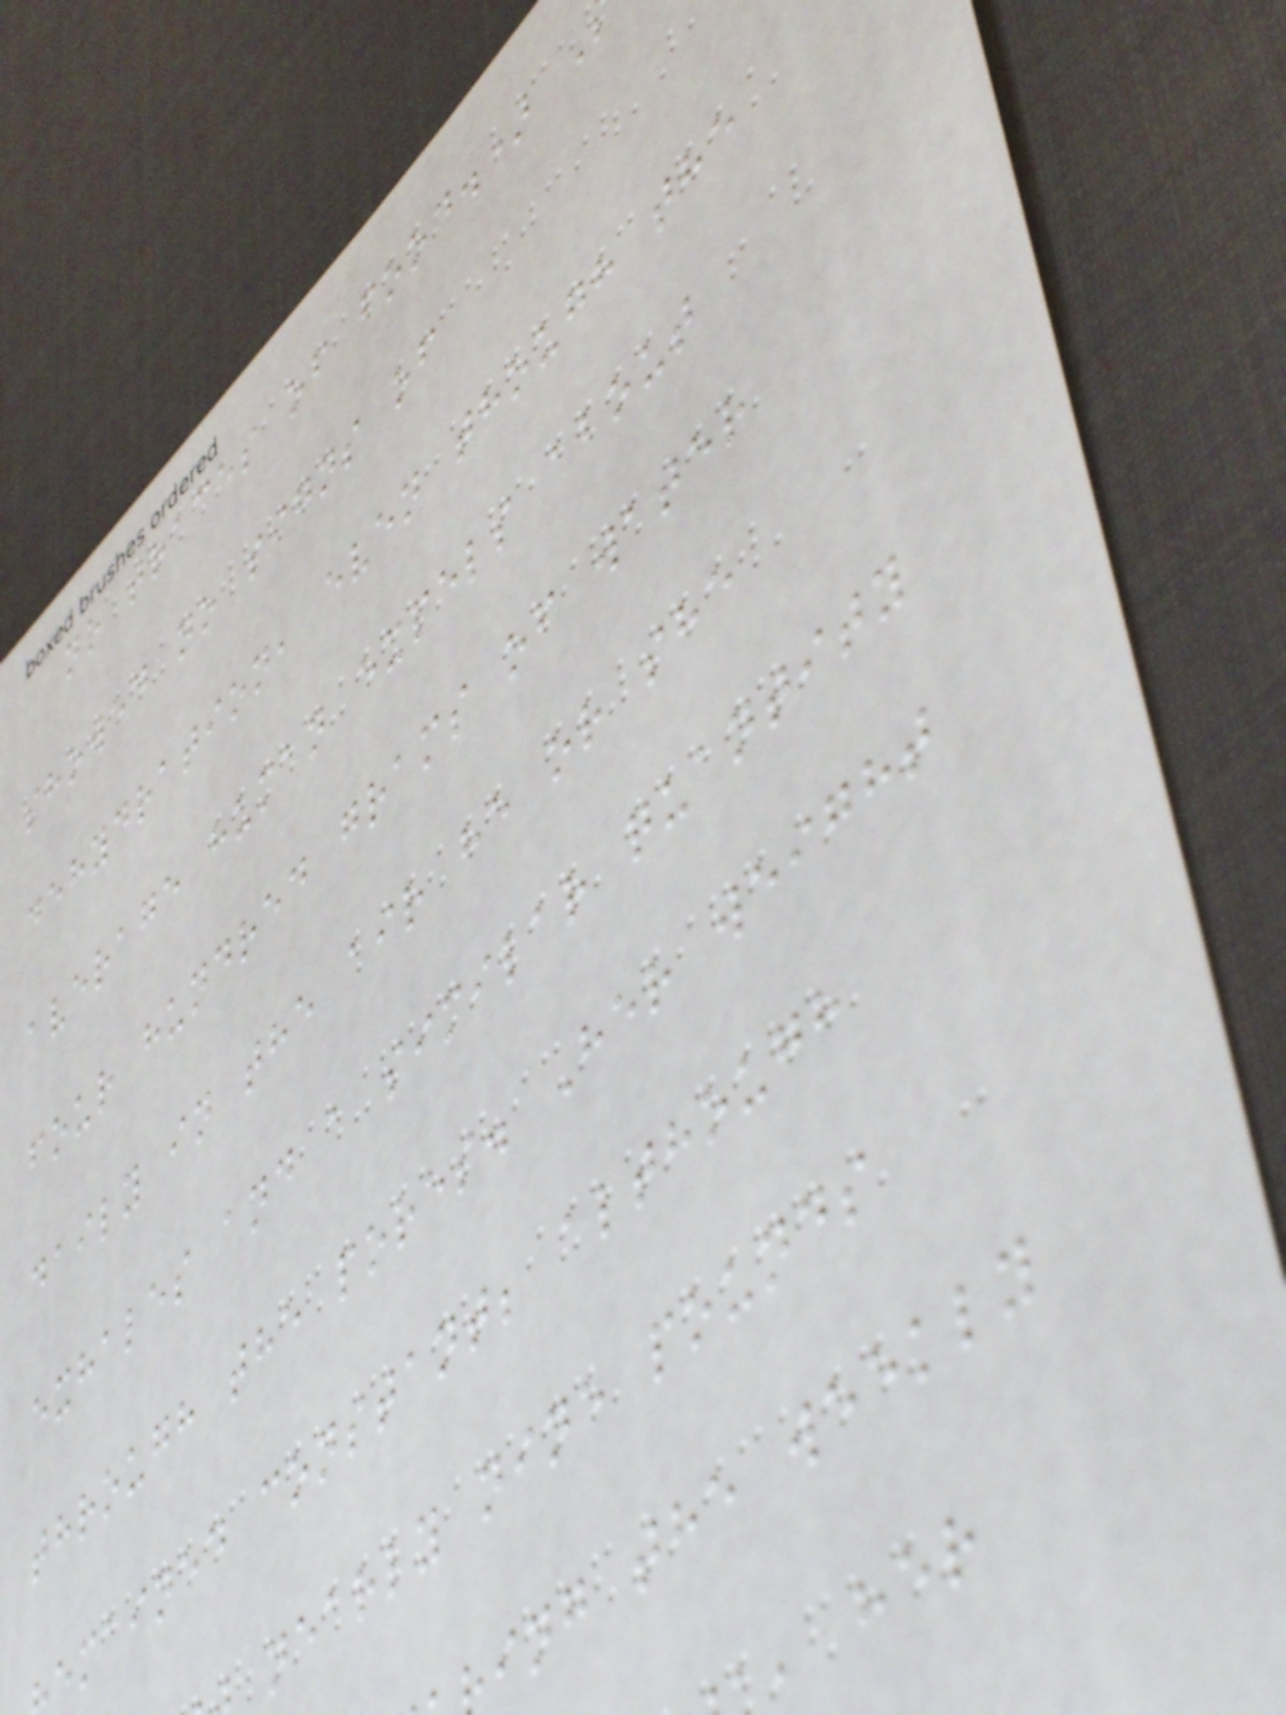no traces of food.)
showed no signs of
dehydration, even though the
average human expels about
four hundred grams of water
daily in the air he or she
exhales and a similar quantity
through the pores. Her weight
emained constant; although
nearly nine pounds
ing the weekly
